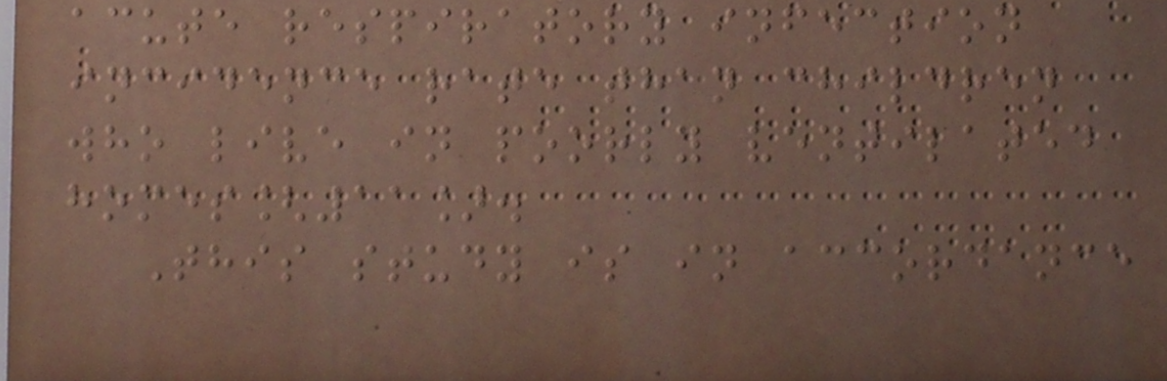acute respiratory infection
incidence rate than children
who live in poorly ventilated
homes[11].
This study is in accordance
